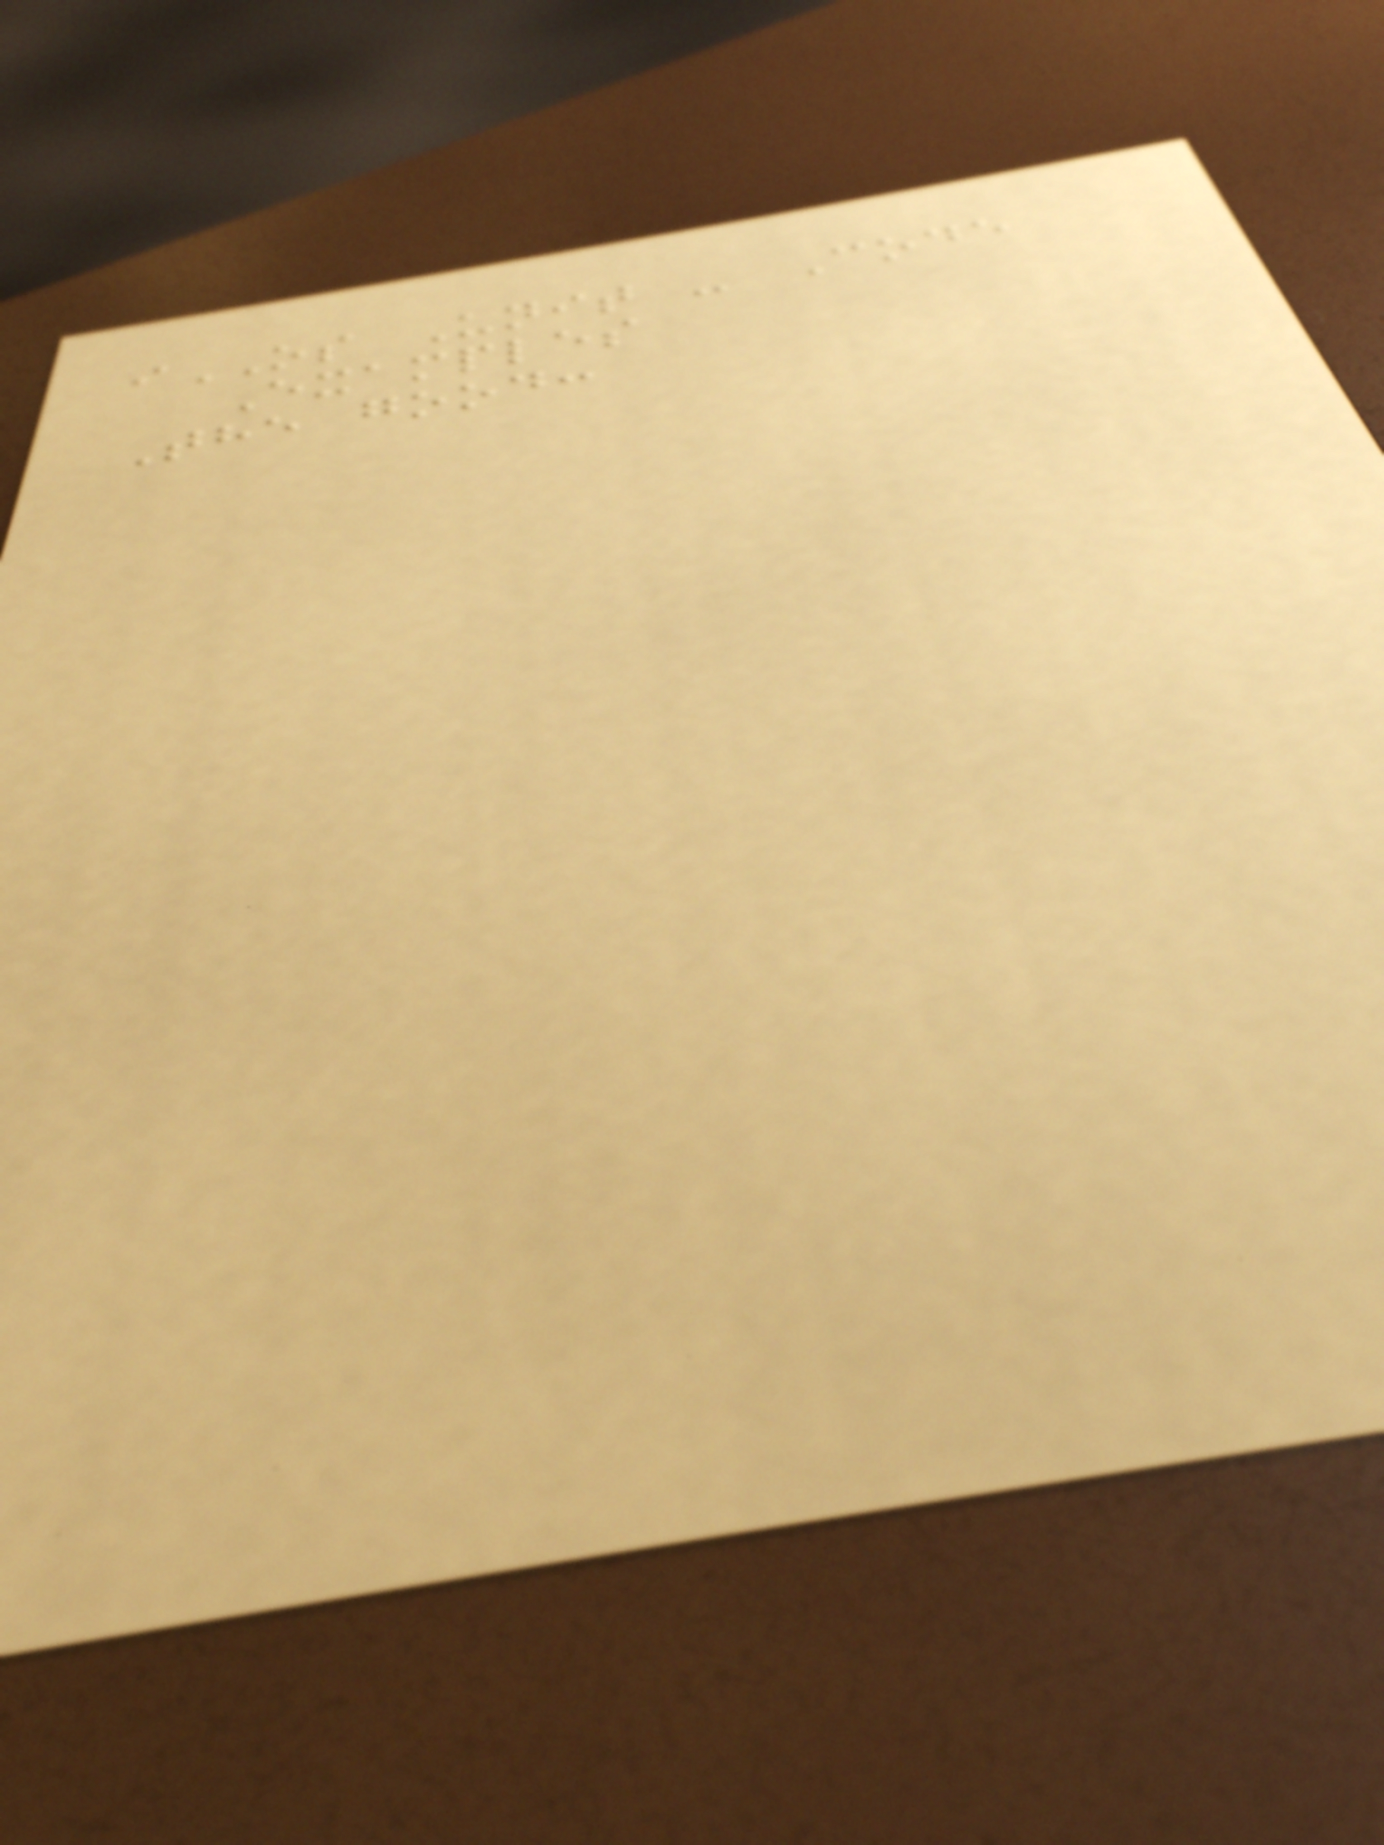iOS Unit - Code
Examples
The good:
